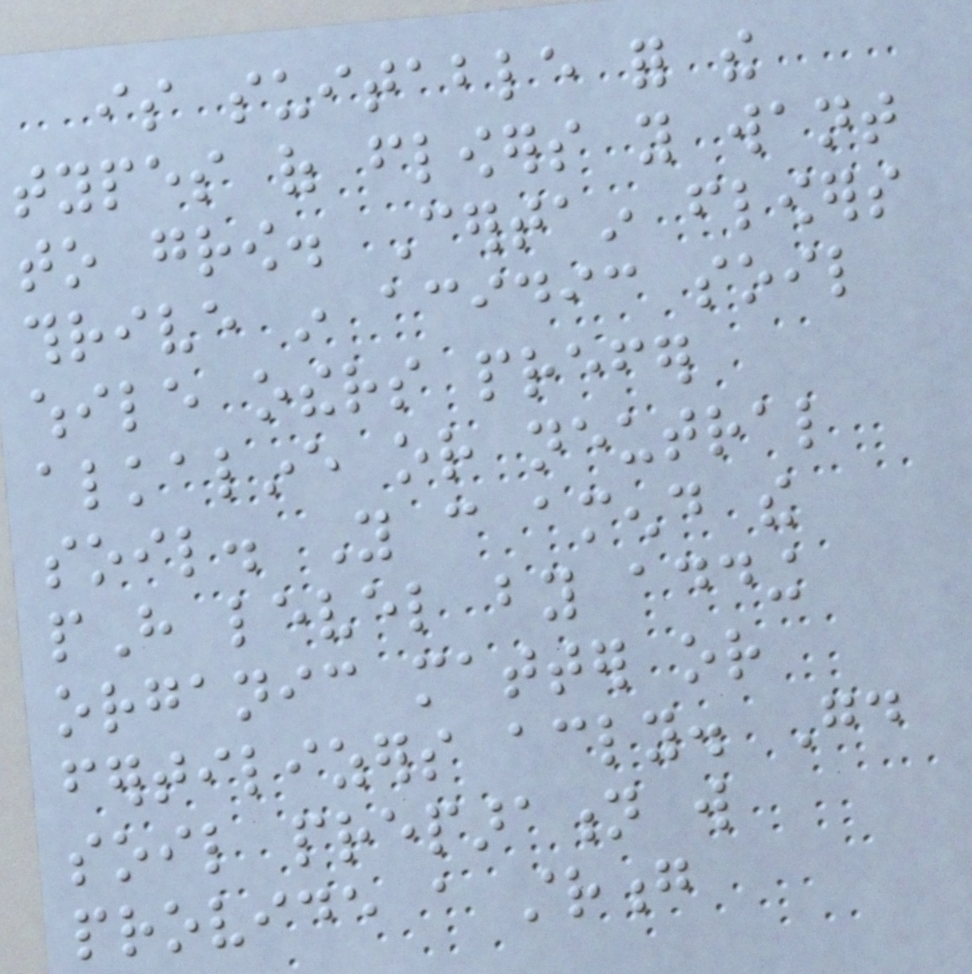is suitable for the
types of flowers you want
to grow. Certain flowers
thrive in acidic soil
while others prefer
alkaline or neutral
soil. You can amend the
pH level by adding
organic matter or
fertilizers accordingly. Good
soil preparation will
provide a strong
